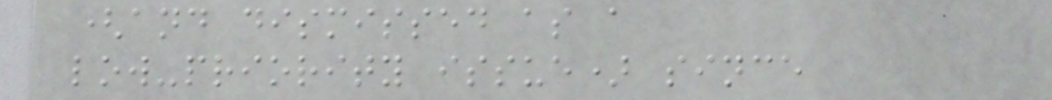(and dismissed as a
low-priority issue) since
